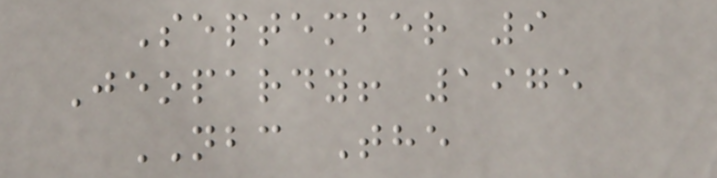September 9
Jeopardy! 1975
NBC The
